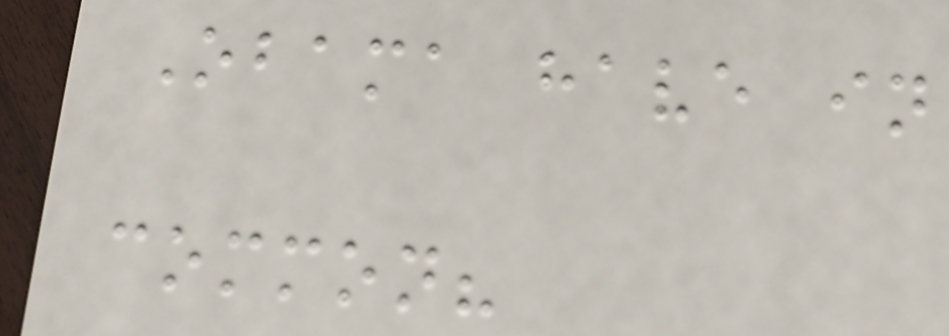Obama have in
common?
